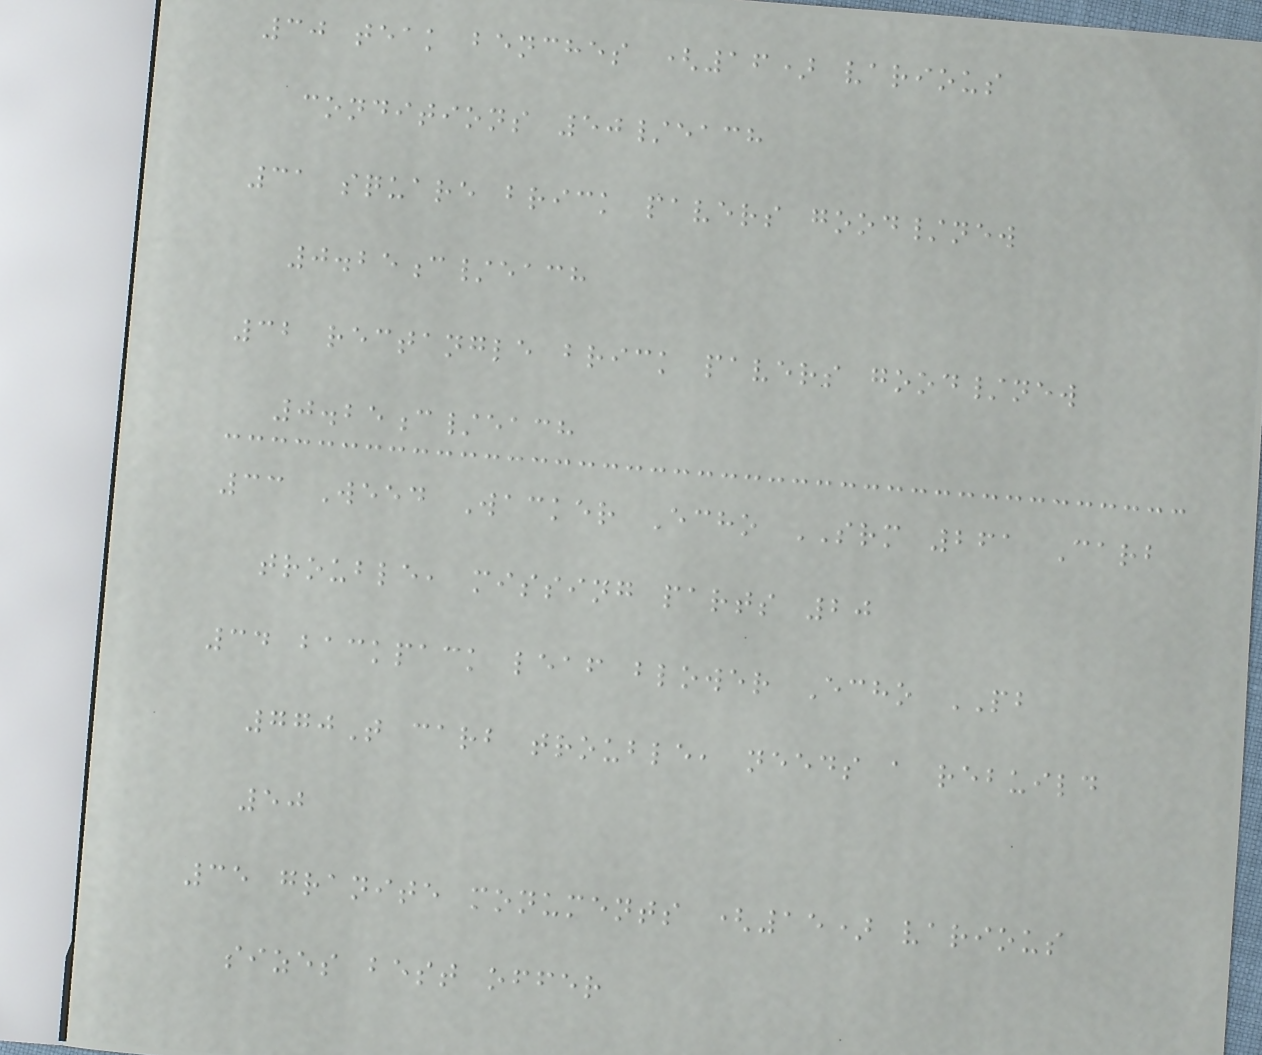30 teak benches (16) various
conditions 50/each
31 square brick pavers good/new
0.25c/each
32 rectangle brick pavers good/new
0.25c/each
33 Weed Wacker Echo SRM 261 Carb
trouble, missing parts 20
34 backpack leaf blower Echo PB
770T carb trouble, needs a rebuild
50
35 granite monuments (15) various
sizes best offer
